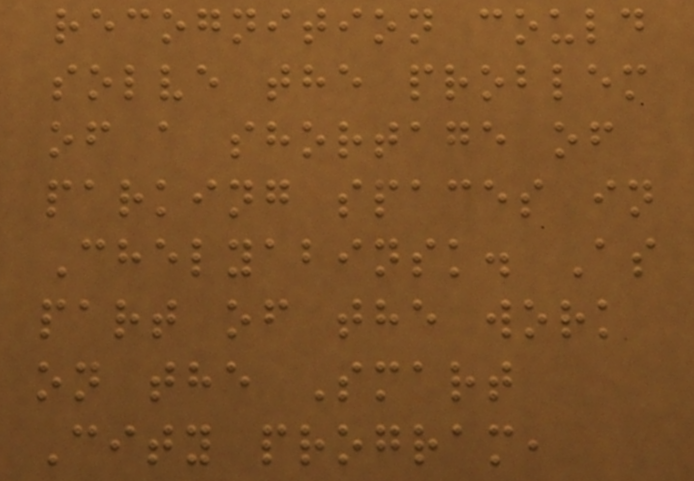recognition could
solve the problem
of a shortage of
parking spaces in
Chelyabinsk. As
part of the work
on the Smart
City program,
